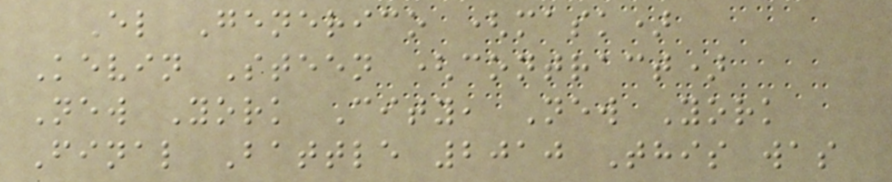El Generico (mask)
Kevin Steen (contract)
New York City, New York
Final Battle 2010 This was
